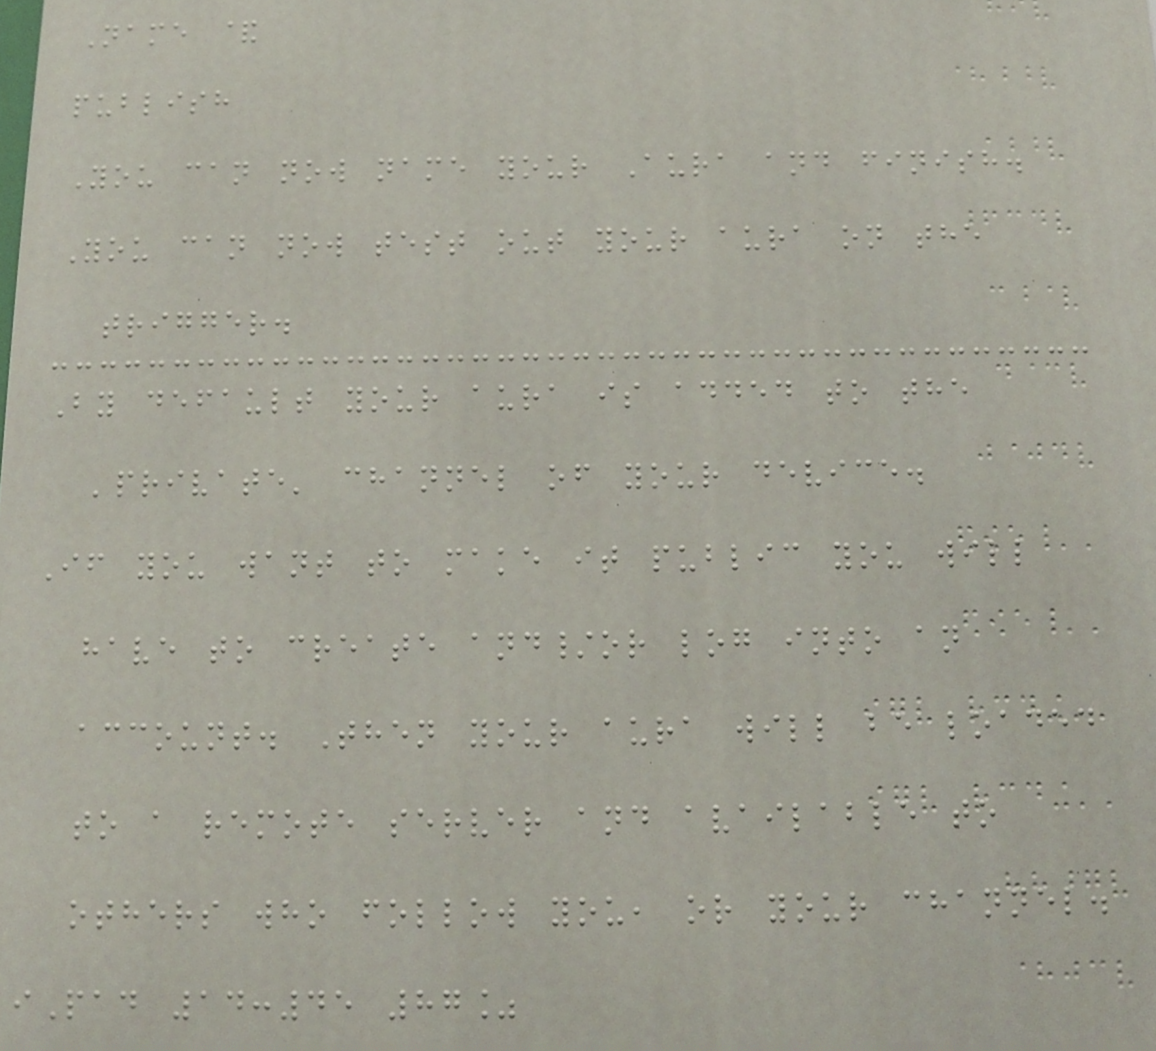Name &
publish
You can now name your Aura and finish.
You can now test out your aura on the
trigger.
By default your aura is added to the
'private' channel of your device.
If you want to make it public you will
have to create and/or log into an
account. Then your aura will be loaded
to a remote server and available to
others who follow you, or your channel.
iPad 14:45 87%
